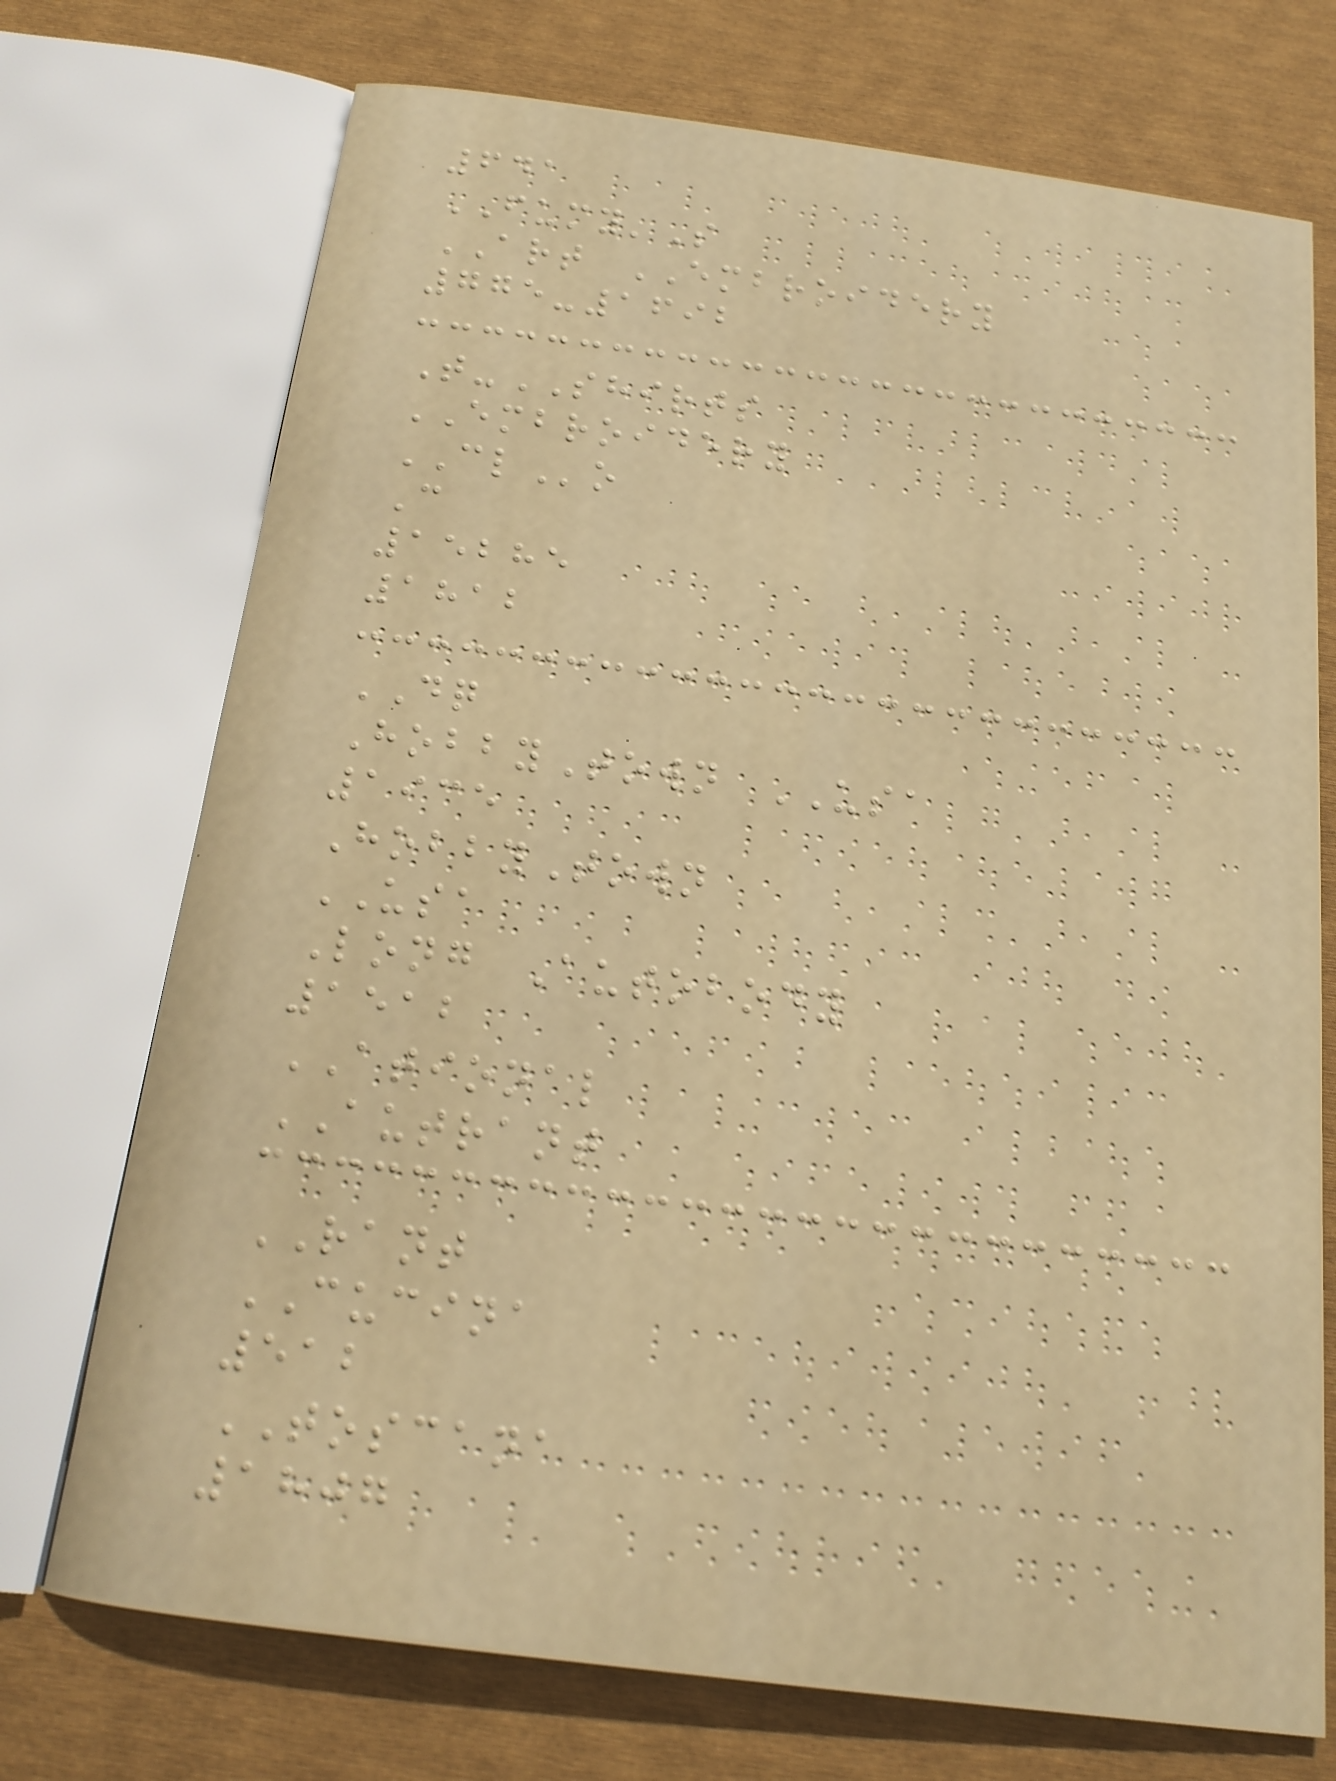641
FUMY'S
ART EMBROIDERY
775-1692
T-SHIRTS
EMBROIDERY
CLo
C
15285
1812
DQ
HobbyTown USA
1935
HobbyTown
USA
Long Autobody
1512
ATIONAL
AUTRANT
RANT
CUCINA
512
TOSCANA
1807
